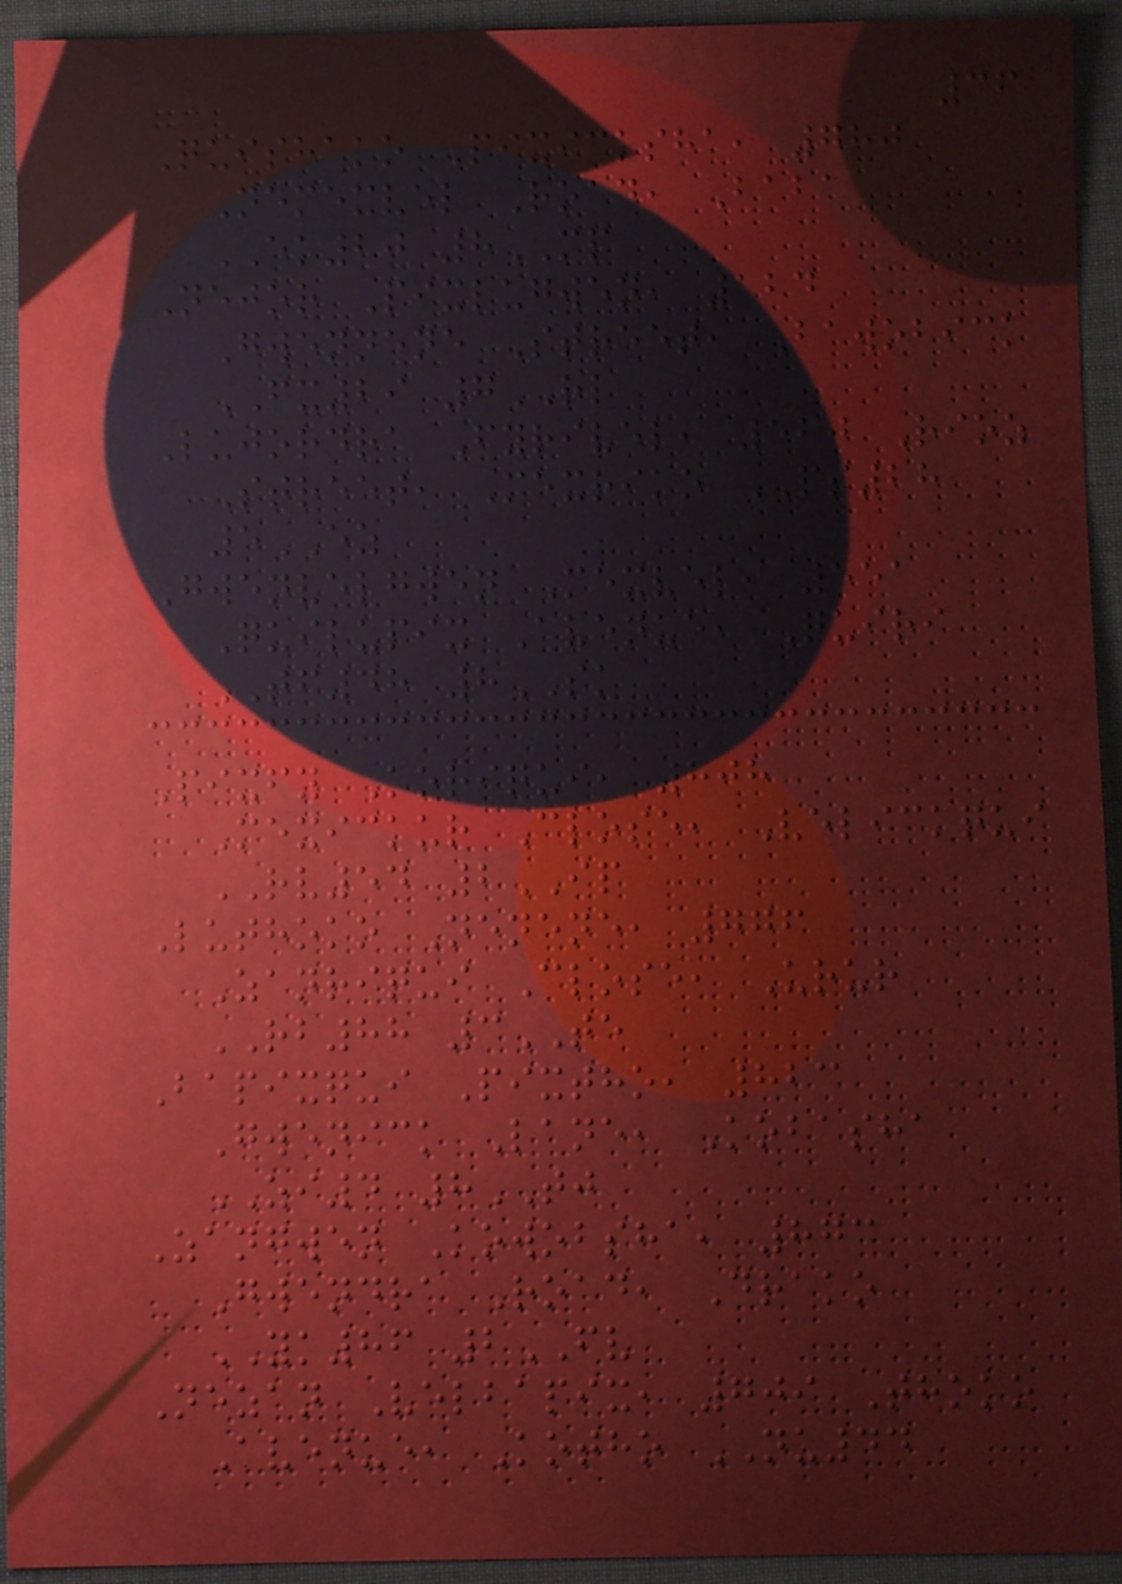36
Quishako Pixicksha, 780
Nemexvel Road, Baba
EK20 8MP
Nejor Pixlugwen, 124
Gwennene Street, Bawobick
FX29 7RL
Lujordra Fyrivel, 520 Rioz
Street, Mexriko PS28
5EZ
Gwenvelgwen Mexvel, 551
Quilupix Avenue, Quiri
TF48 8SK
Pixfy Koriqui, 808
Mexickur Close, Velickqui
RV54 2IP
Luthoko Nenene, 776
Zanriqui Close, Urur
RB88 3TE
Bapixqui Pixtho, 823
Gwenick Lane, Kobasha
ZI4 8TJ
Zangwen Kowobsha, 873
Gwendra Road, Drako
YK86 2FV
Nezan Velbapix, 709 Thoko
Avenue, Kotho NU44
